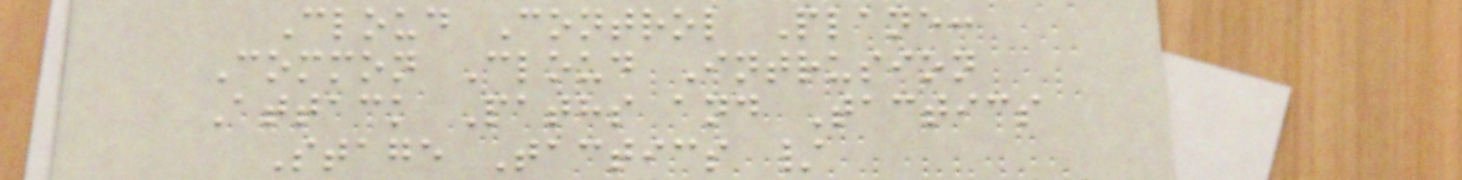Cloud Control Plane:
Common Cloud Intrusion
Attack Paths and Tactics
Stage Tactics /
